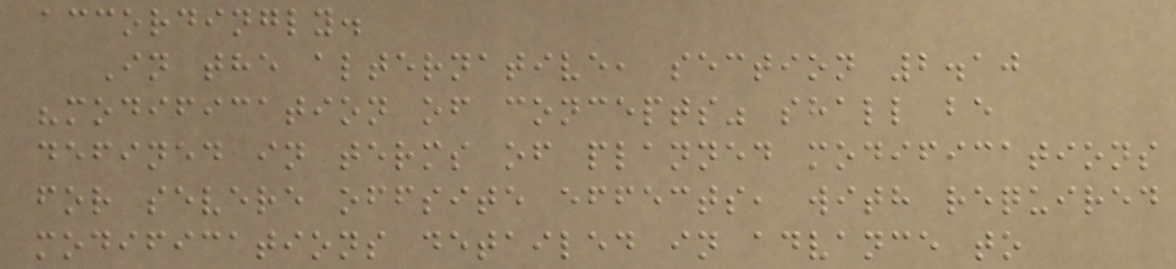accordingly.
In the alternative, section 2.10
"modification of concepts" shall be
defined in terms of planned modifications
for severe offsite effects, with required
modifications detailed in advance to
